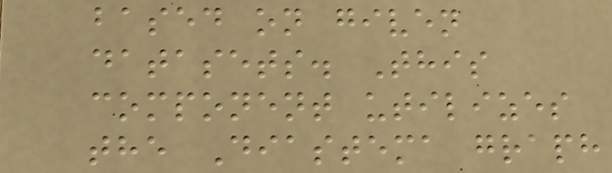based on given
datasets. This
component utilizes
the Diastema graph
